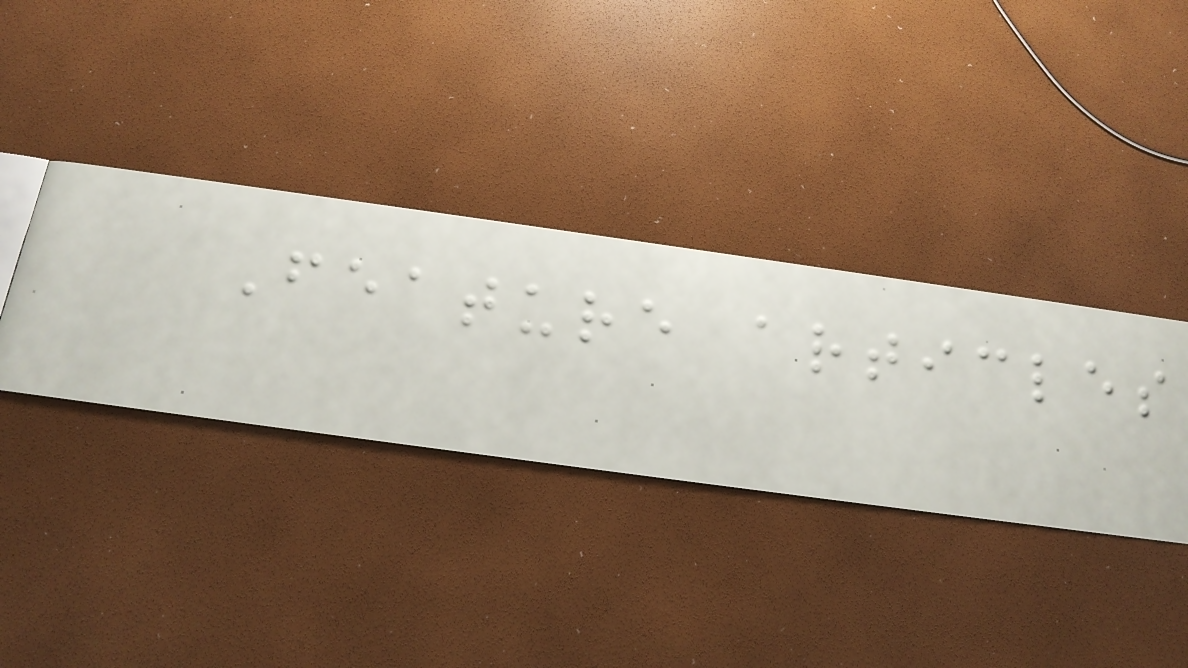Feature articles
